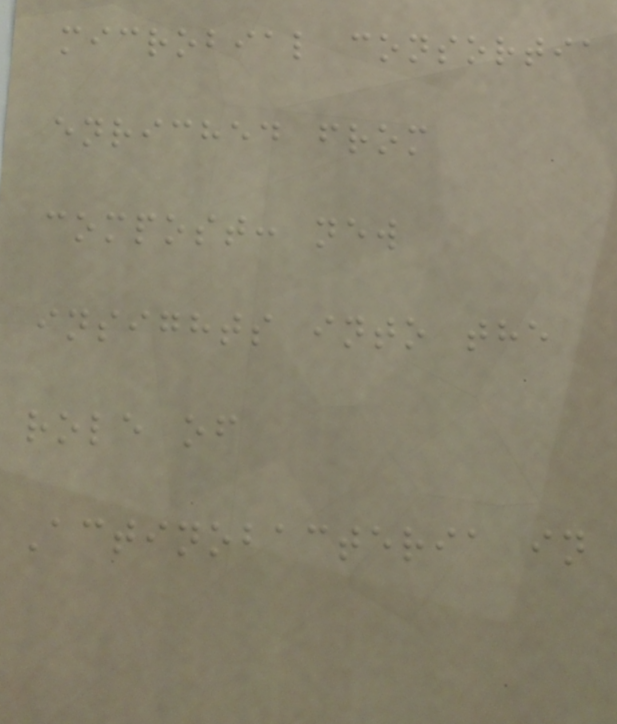microbial consortia
enriched from
compost: new
insights into the
role of
Actinobacteria in
